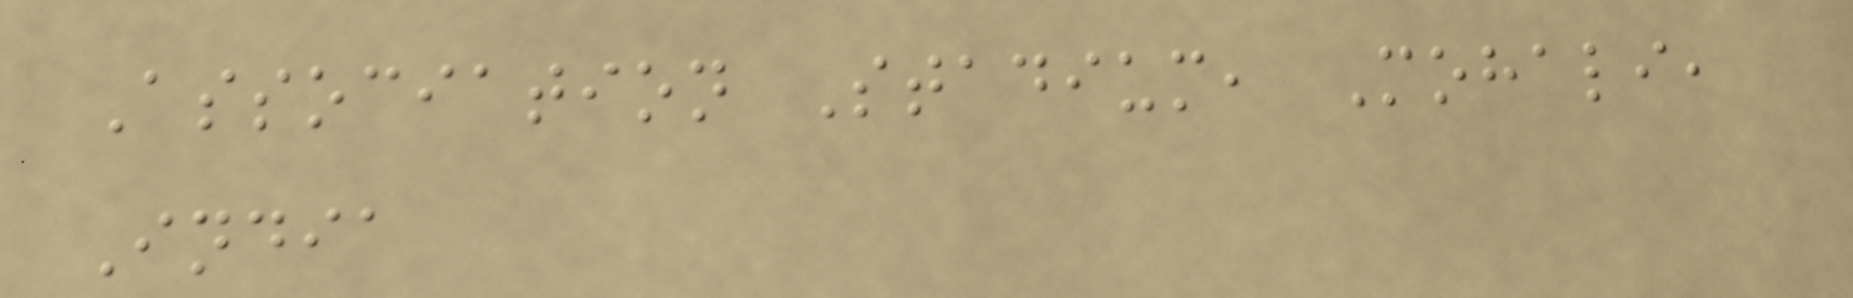Association Stadium, Mohali,
India
